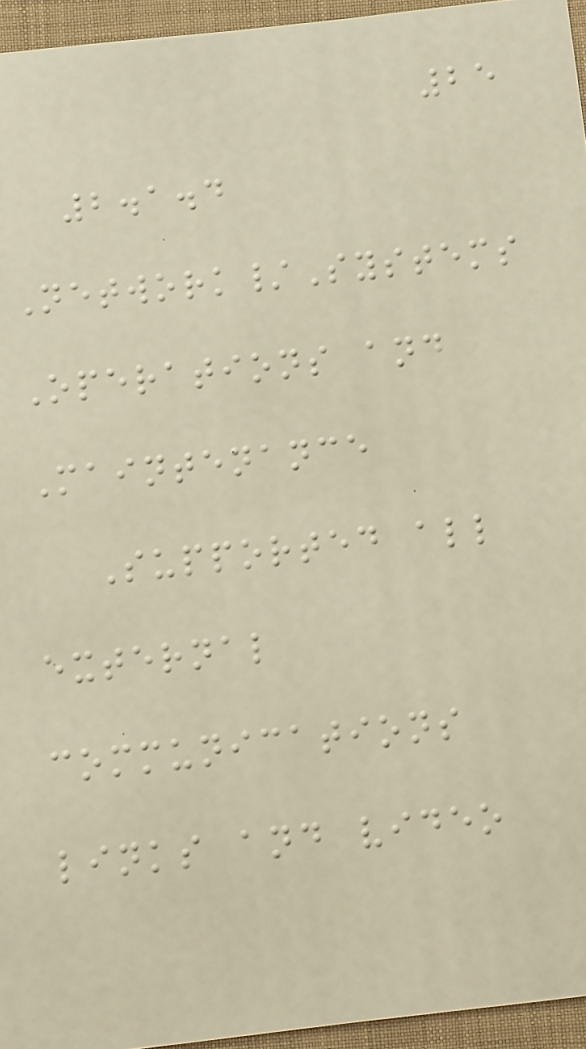25
2.1.4
Network/Systems
Operations and
Maintenance
Supported all
external
communications
links and video
